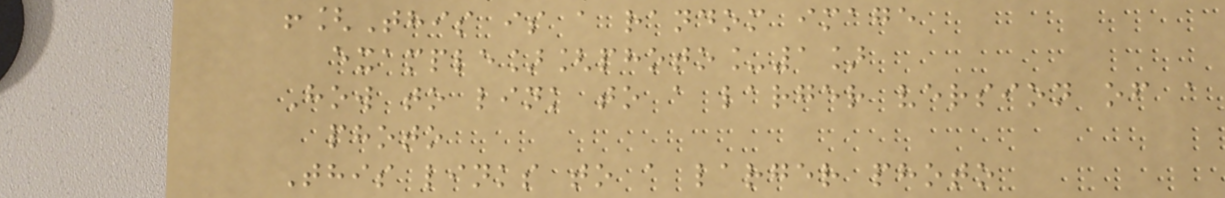![This is a random image
example][photo_1]
How to link to a larger version of a
photo
This links to a larger photo
